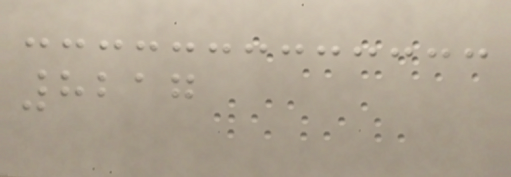8217
